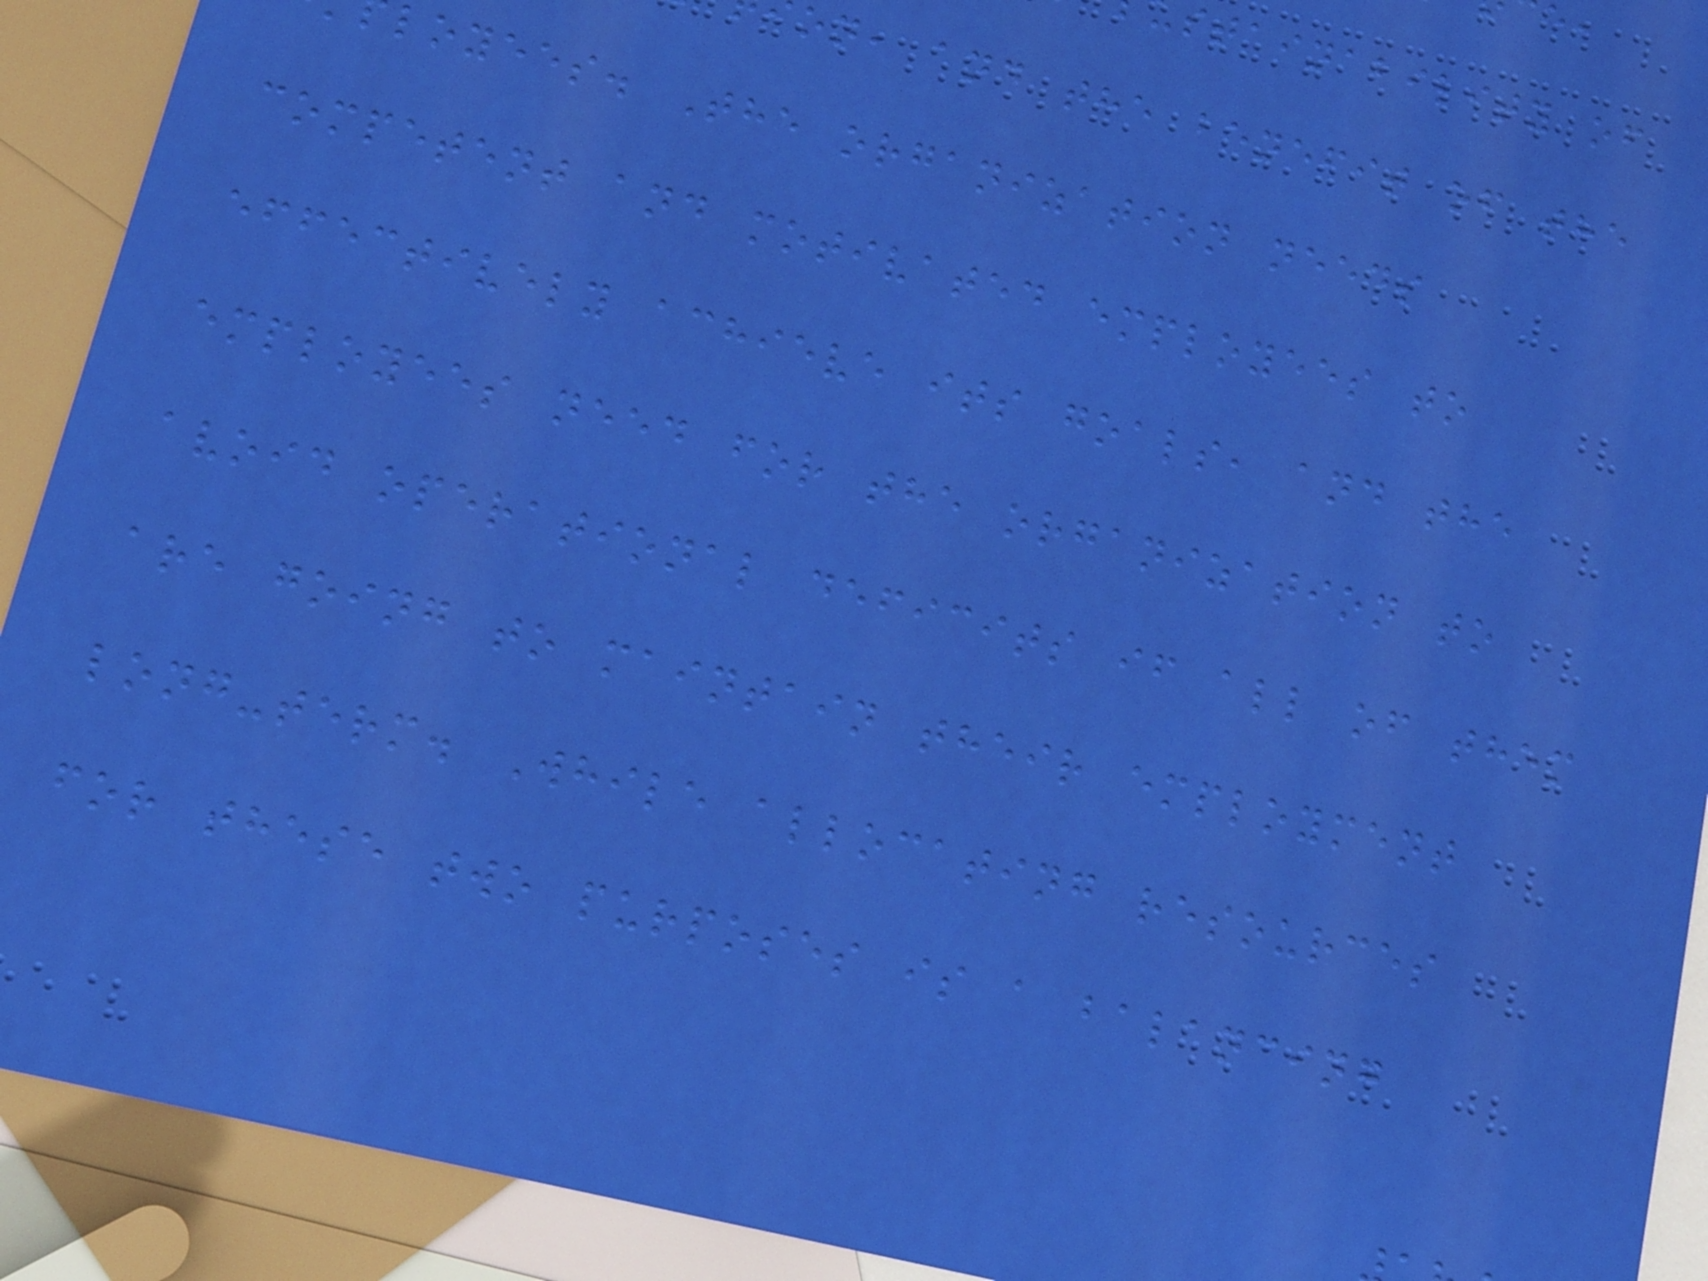stainability of
on, and the benefit of the
loyees. The organization needs
competent and motivated employees to
effectively achieve its goals, and the
employees need for the organization to
avoid operational deficits if all of them
are going to maintain their employment
long-term. While allocating resources
for these two purposes is a balancing
